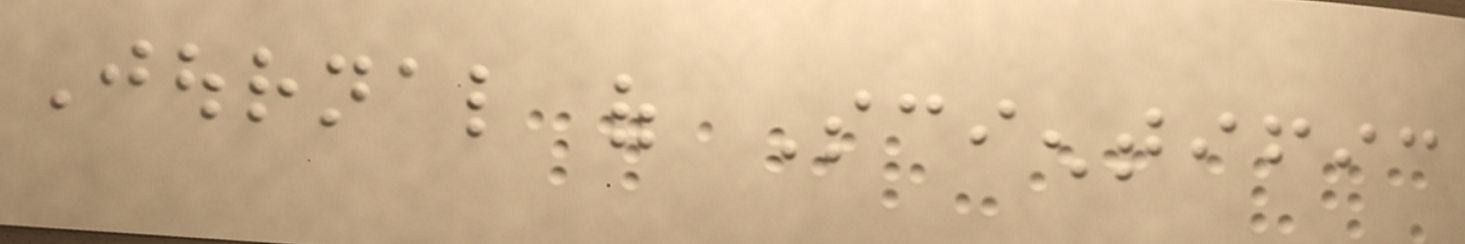Journal of Scientific
